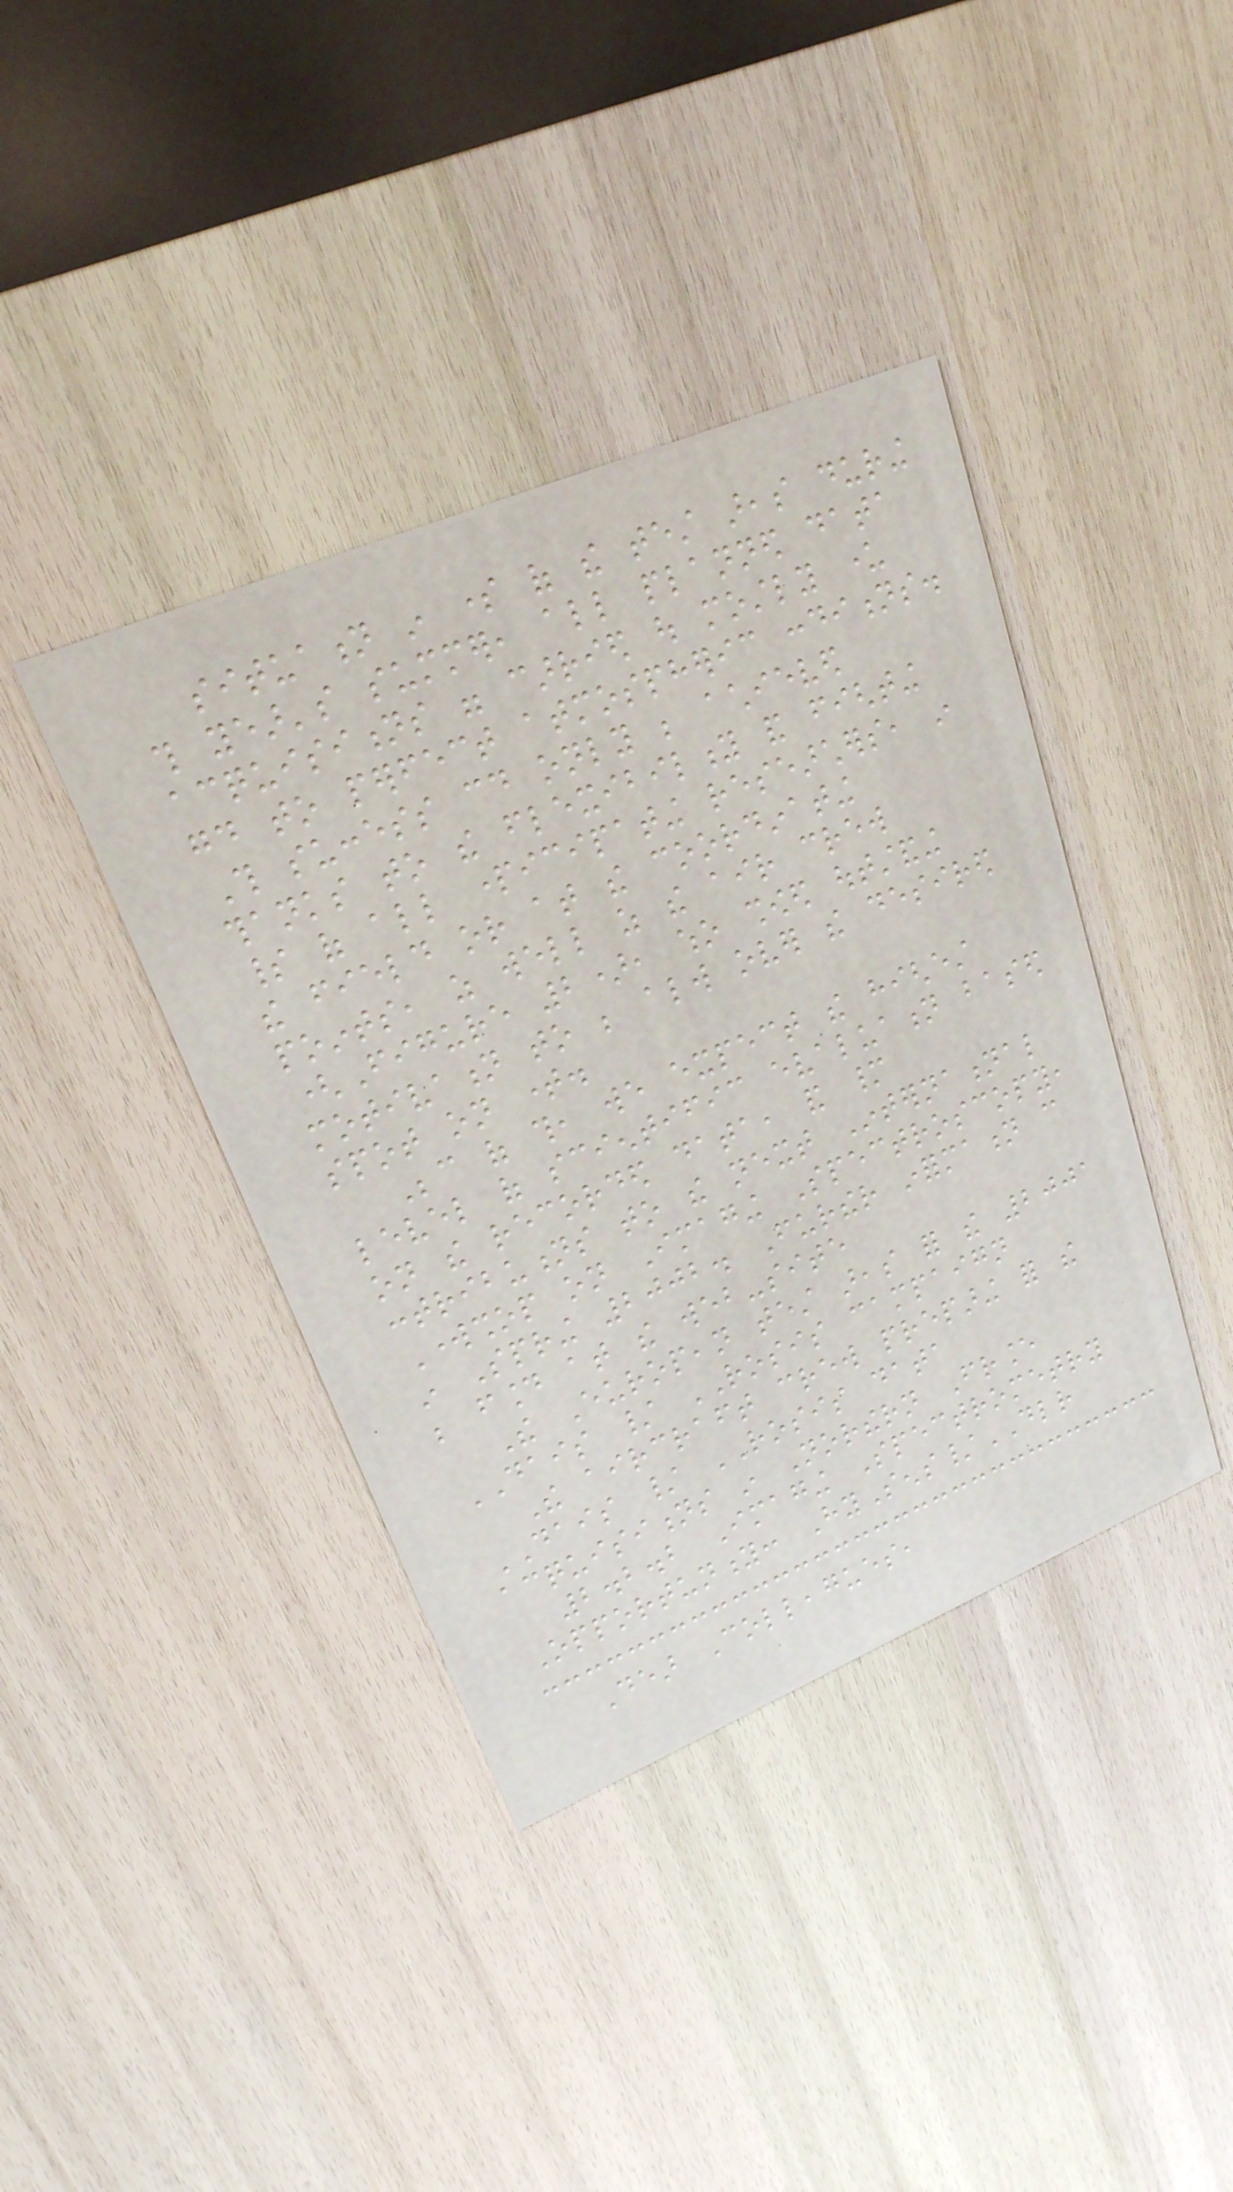situation in some of the test areas during
this year's summer, all planned data
acquisitions were carried out mostly under
good to perfect atmospheric conditions.
This success could only be achieved
thanks to the flexibility and fighting
spirit of all participating researchers, in
the field or at the coordinating
points, as well as the air crew
(Figure 2), who showed outstanding
motivation to be always over the desired
spot on time.
Because of this, we expect the highest
level of scientific evaluation based
on the recorded data, and many
contributions to the next International
Workshop on Imaging Spectroscopy,
in Spring 2002. Further information can
be found at the web-site
The European test areas for the 2001
DAIS / ROSIS campaign
The aircraft crew preparing for the
DAIS / ROSIS data
acquisitions in Northern France
2.2.2 Imaging Spectrometry
Opportunity: HySens/DLR
Dear Colleagues,
